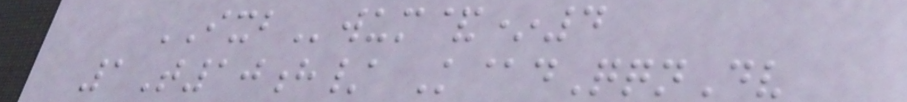IXBwum&*4
1T10h/ K@dQqnDv
